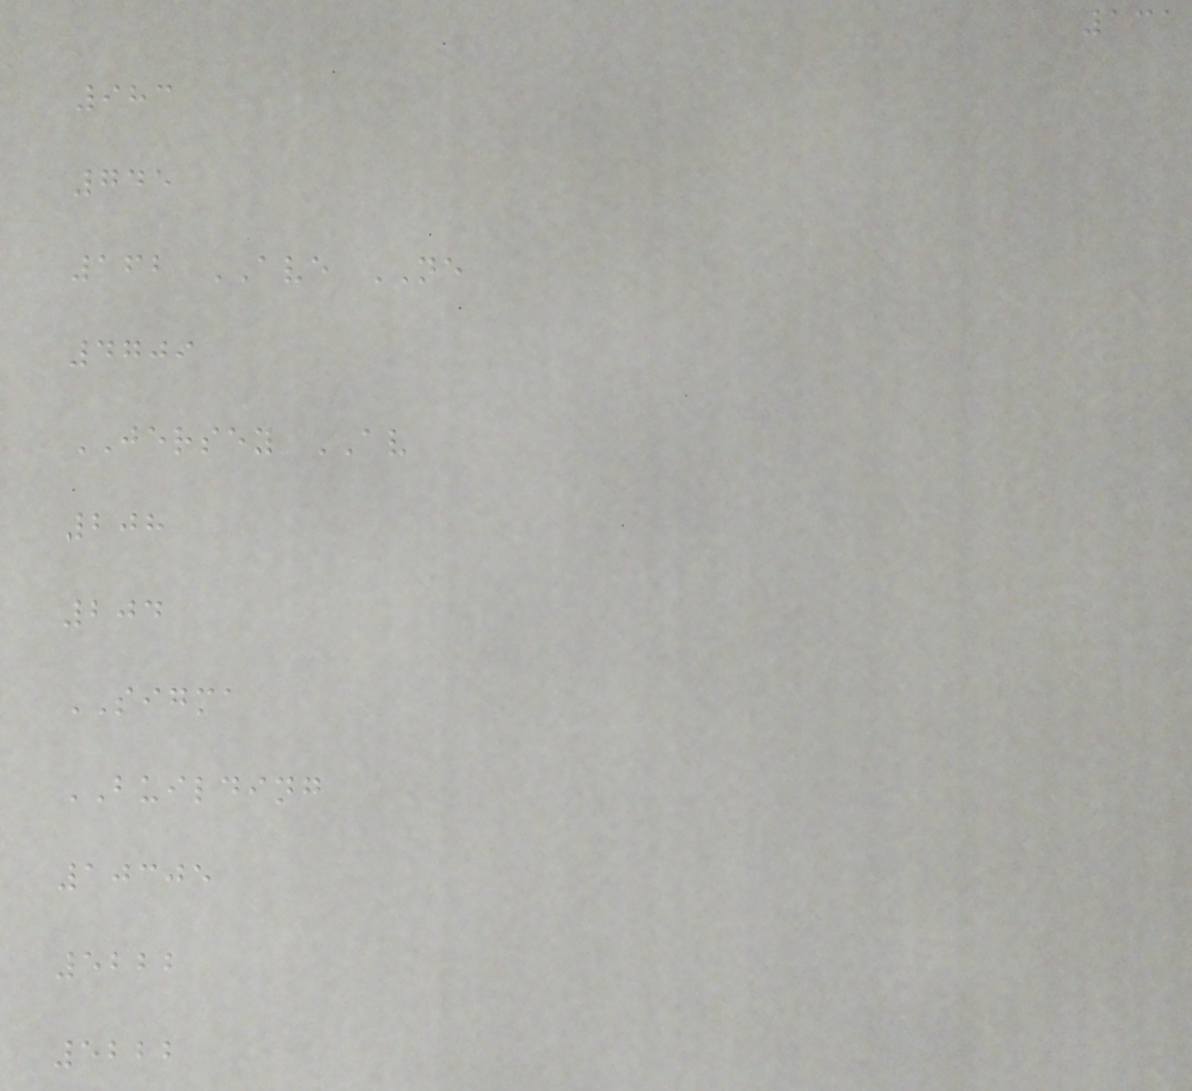131
983
745
162 AVE NE
4709
JERSEY AV
208
204
SIGMA
BUILDING
10305
5222
5222
